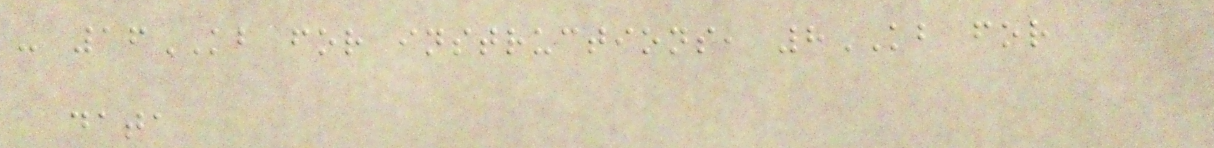- 16KB for instructions, 8KB for
data
